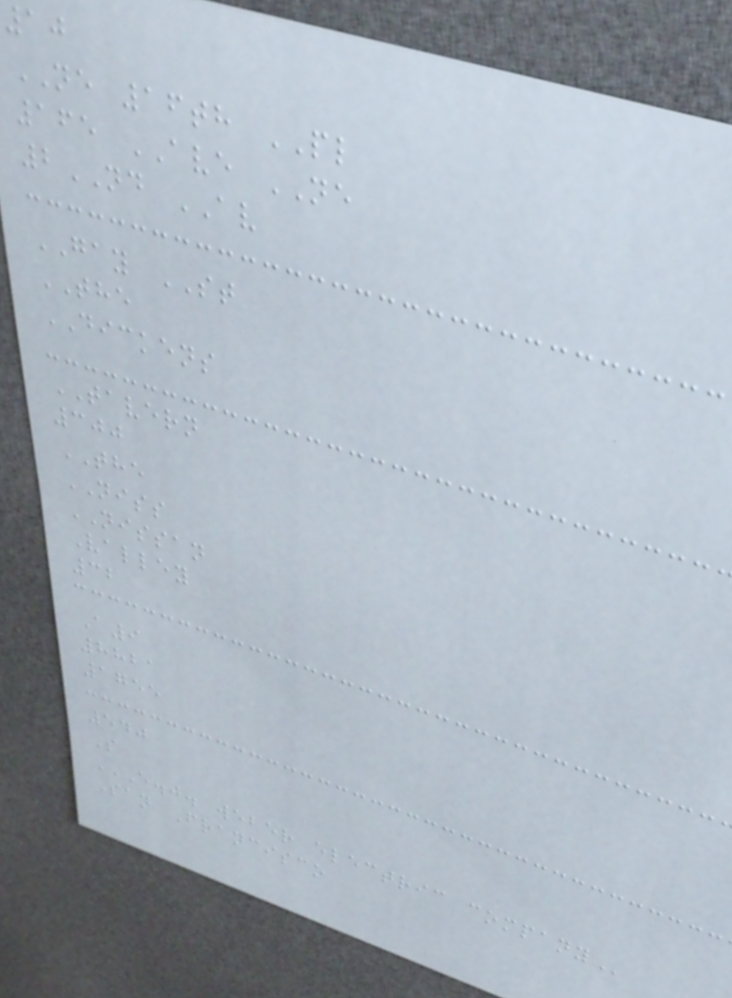10
NE 16th PL
165 AVE NE
2ND AV
GAY ST
THE
DICKENS
TAVERN
300
THE
NISS
NISSAN
Valley
32
A9
8821
1755
540
S
E.J. WEBER ELECTRIC COMPANY
San Francisco
